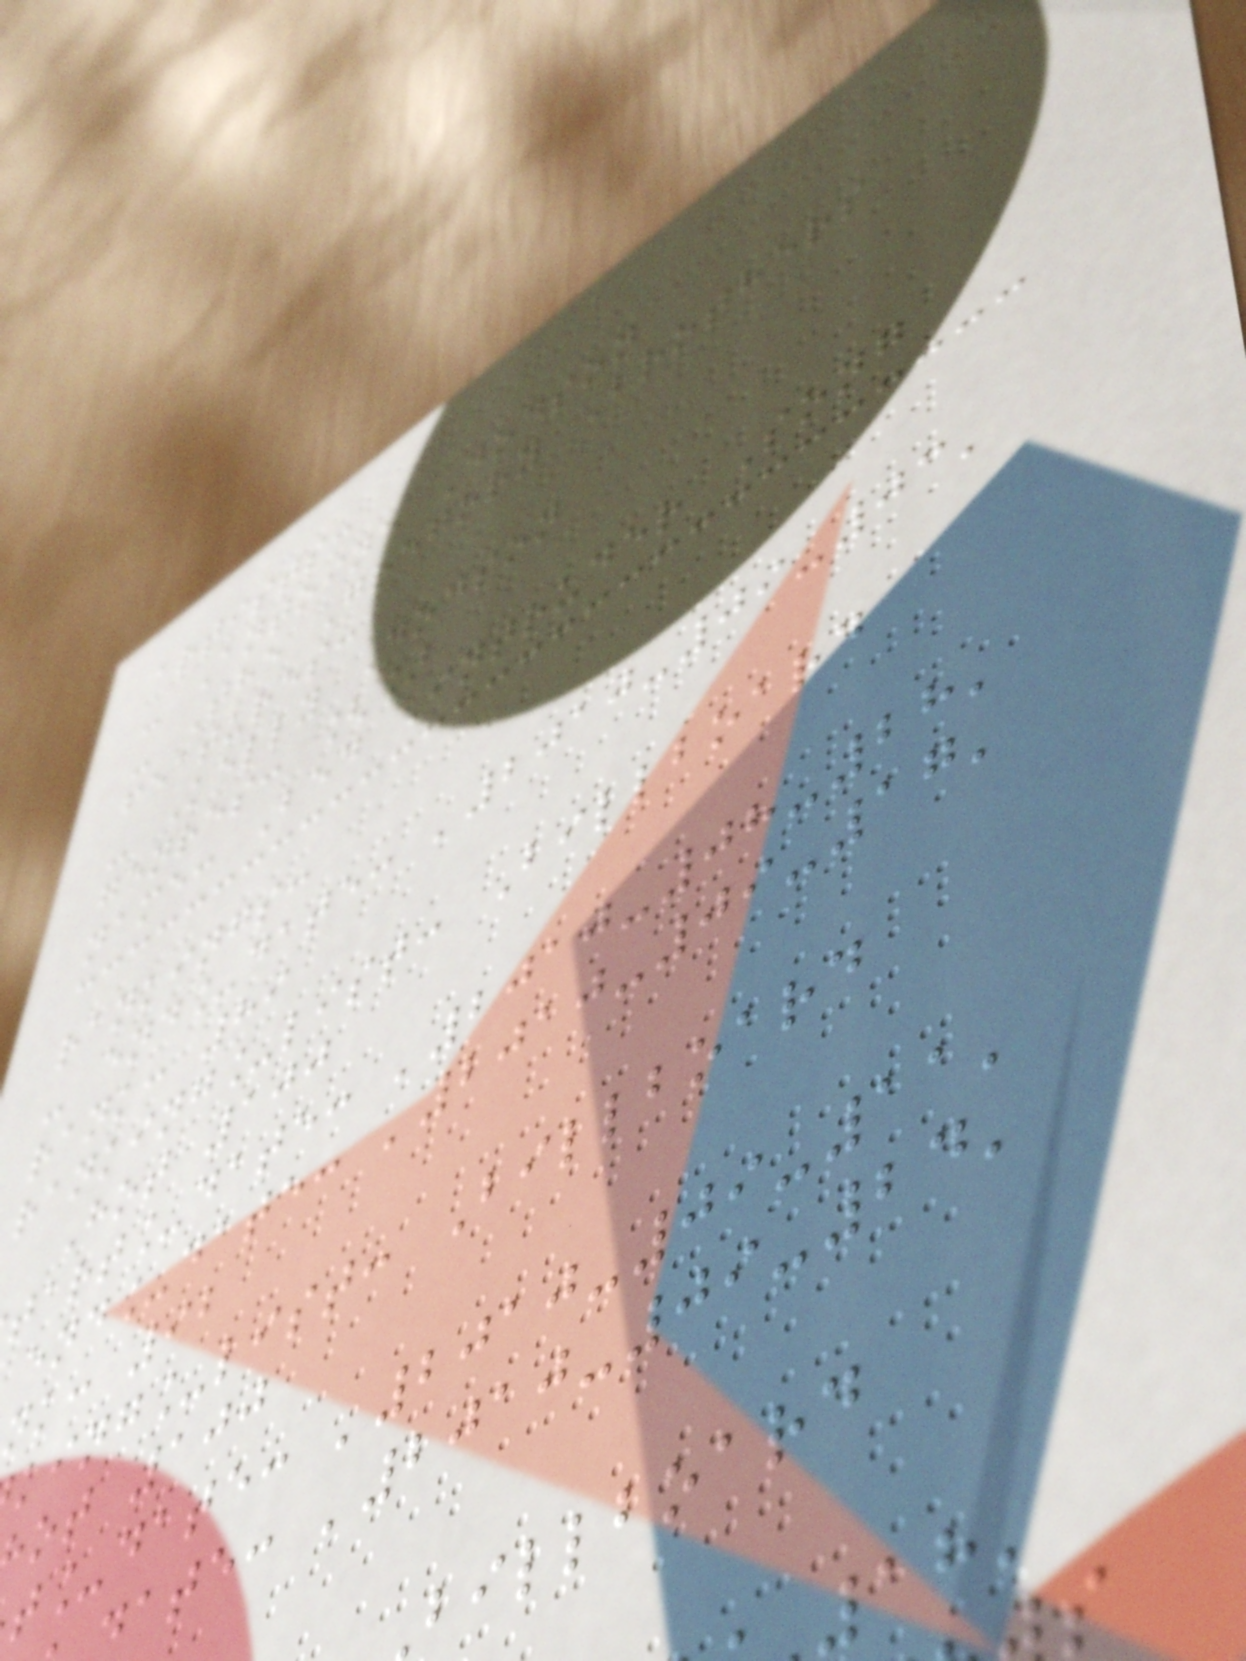artists:
- Antoine Dodson
- The Gregory Brothers
features:
- Kelly Dodson
genres: []
name: Bed Intruder Song
rankings:
- end_date: '2010-09-03'
rank: 89
ranking_list: Billboard
Hot 100
tart_date: '2010-08-28'
end_date: '2010-09-17'
nk: 92
king_list: Billboard
ot 100
t_date: '2010-09-11'
ate: '2010-09-24'
billboard
